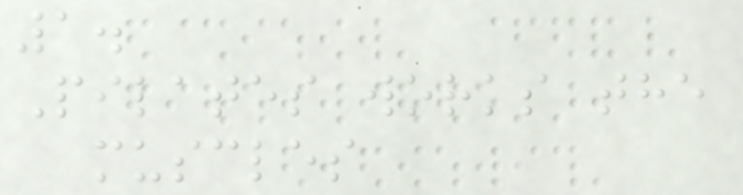1.
Pilates works the
muscles
